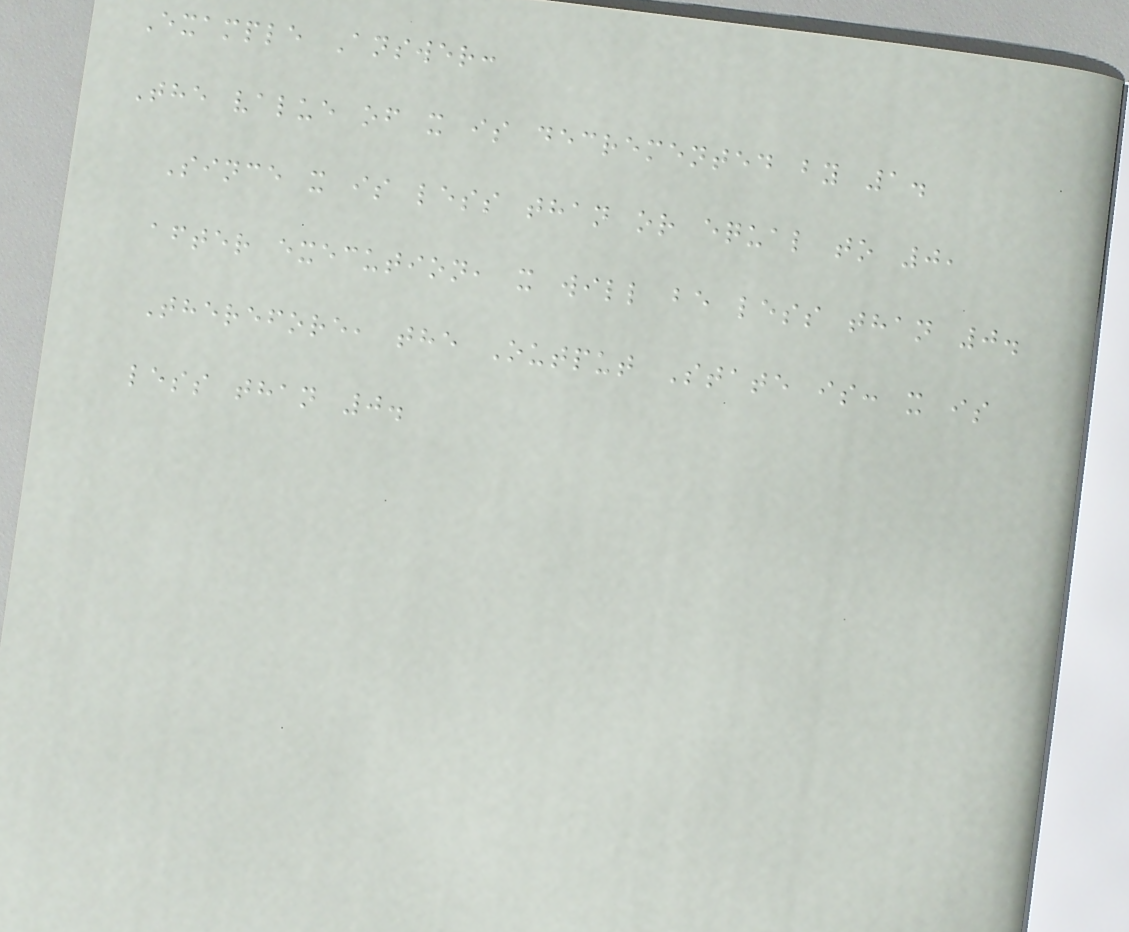Example Answer:
The value of x is decremented by 1.
Since x is less than or equal to 0,
after execution, x will be less than 0.
Therefore, the Output State is: x is
less than 0.
